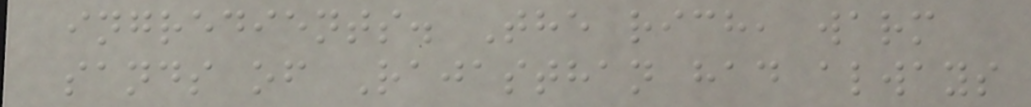ingredients. The rich, warm
sands of Rajasthan had always
